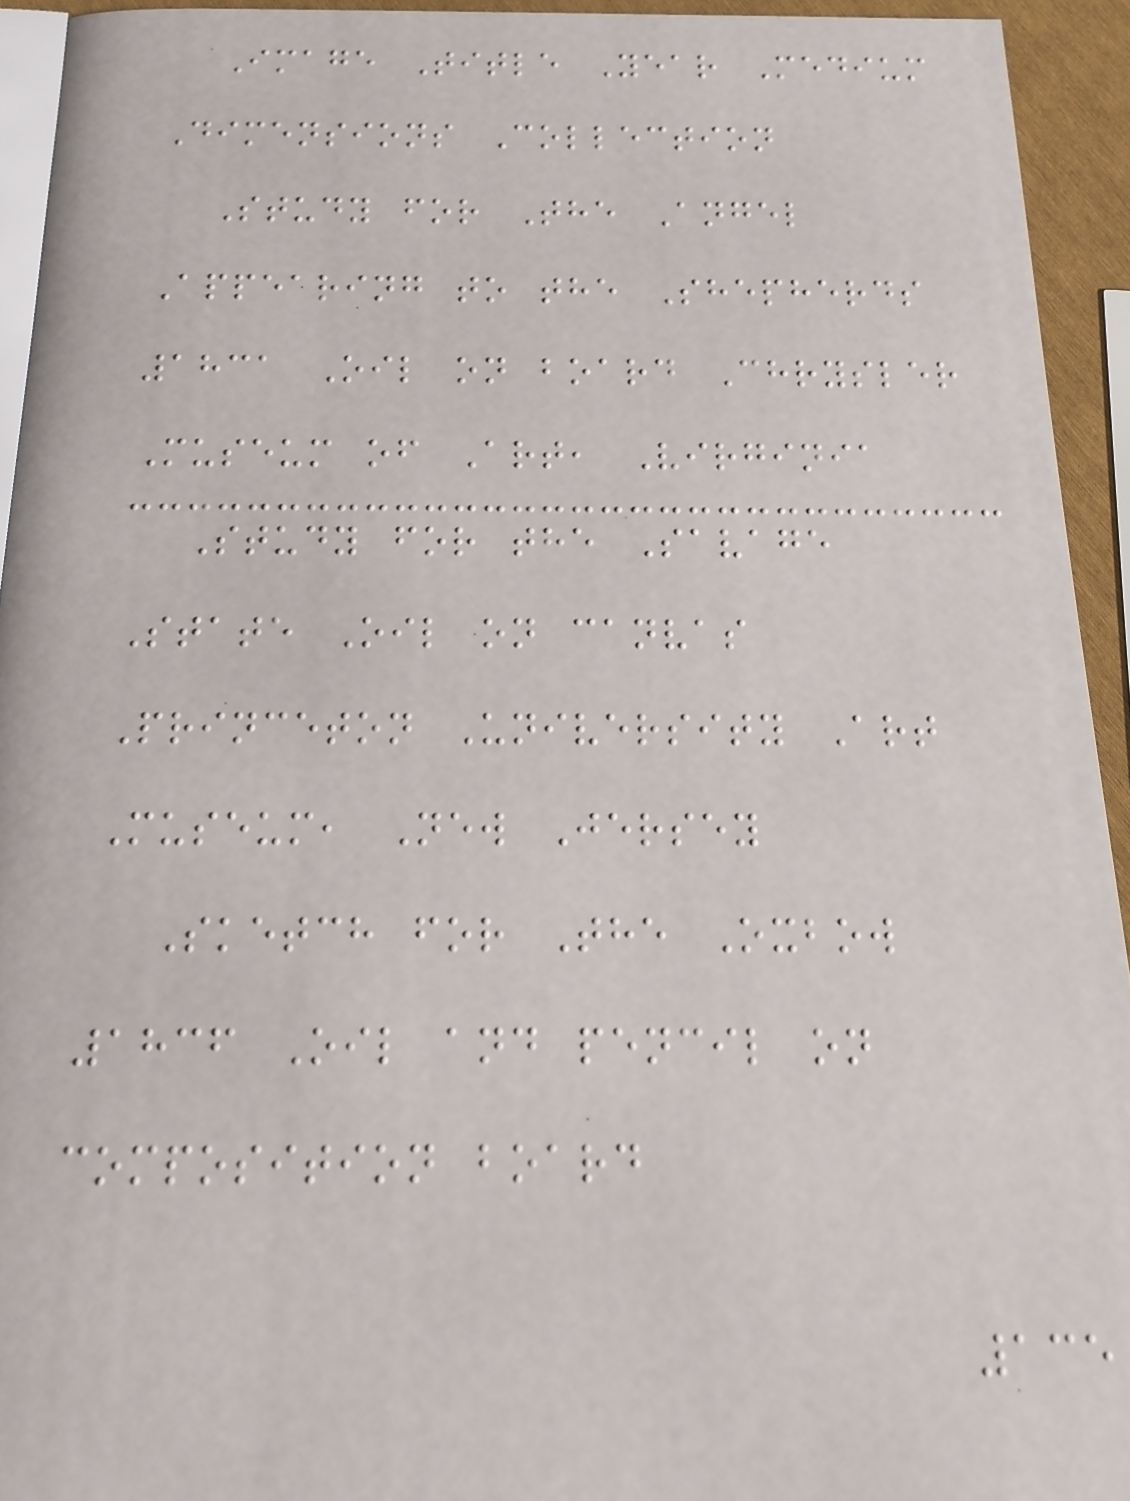Image Title Year Medium
Dimensions Collection
Study for The Angel
Appearing to the Shepherds
1831 Oil on board Chrysler
Museum of Art, Virginia
Study for the Savage
State Oil on canvas
Princeton University Art
Museum, New Jersey
Sketch for The Oxbow
1836 Oil and pencil on
composition board
135
